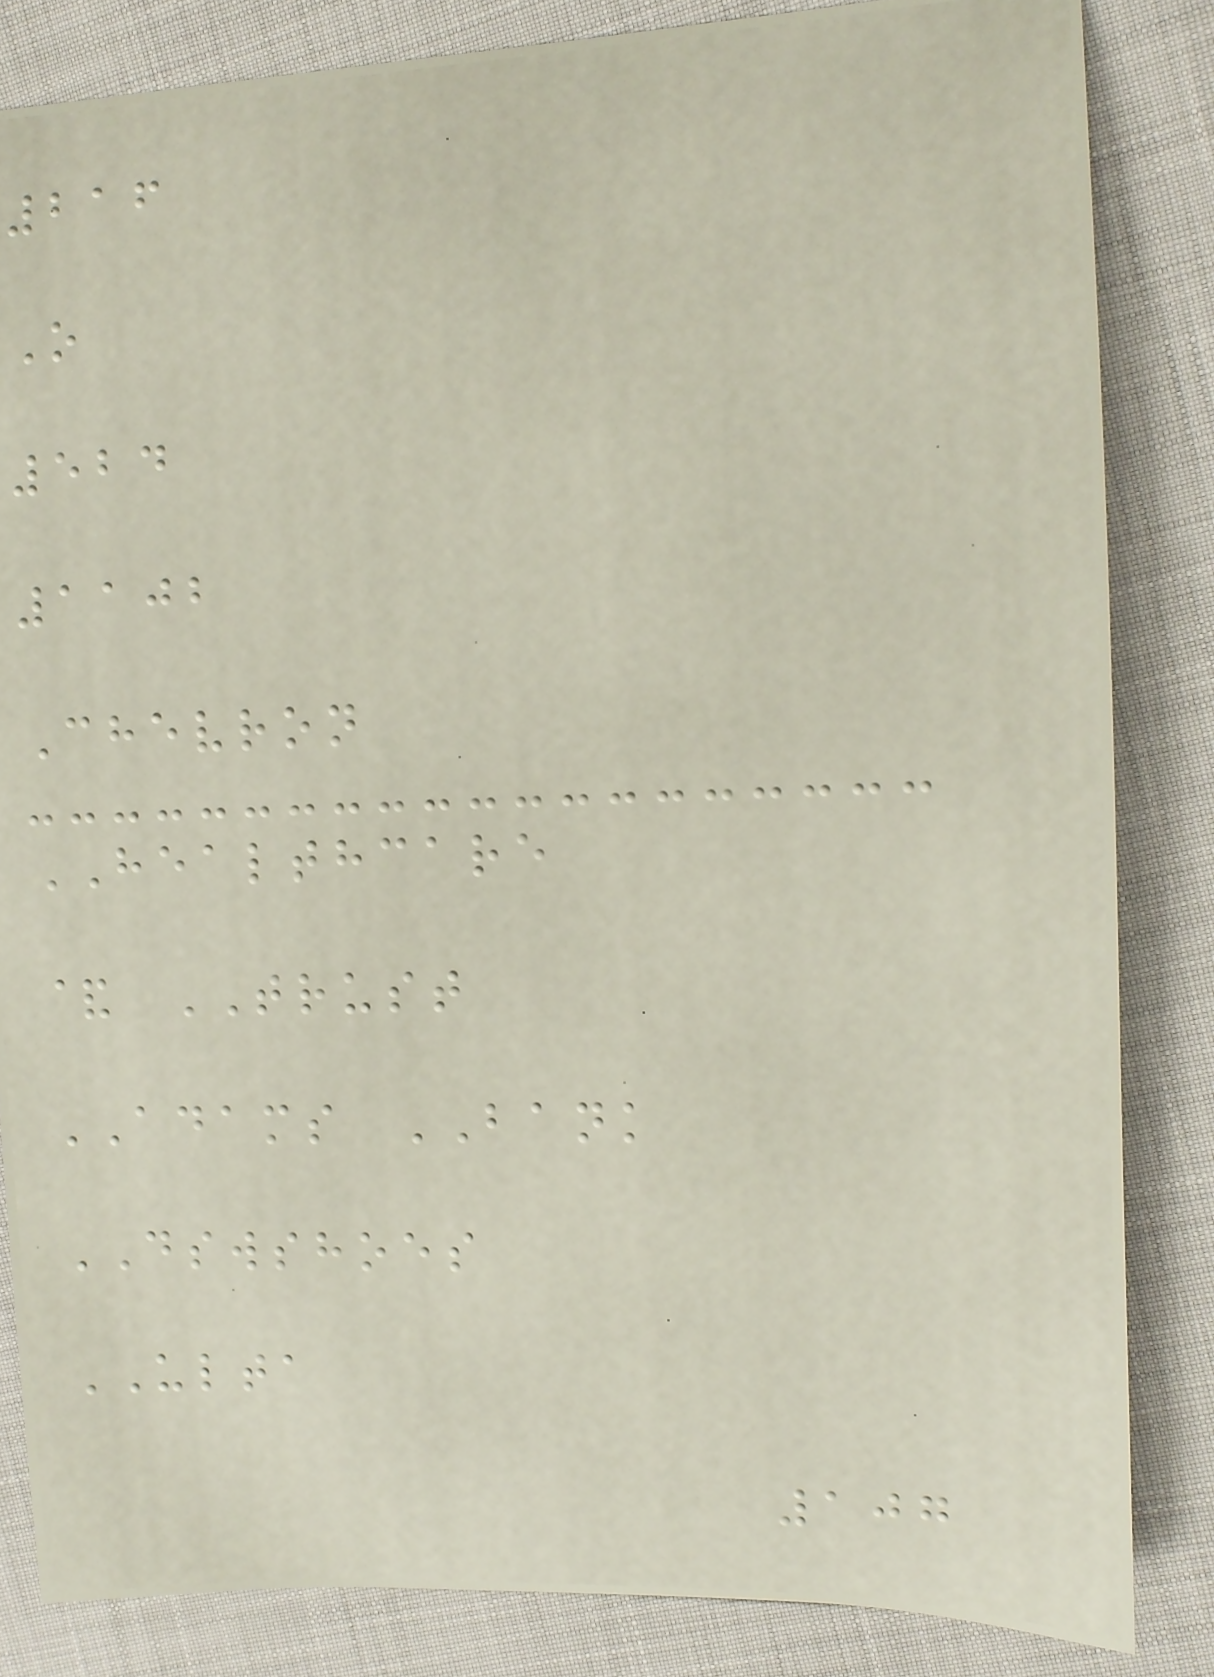216
O
524
1102
Chevron
HEALTHCARE
& TRUST
ADAMS BANK
DSWSHOES
ULTA
107
